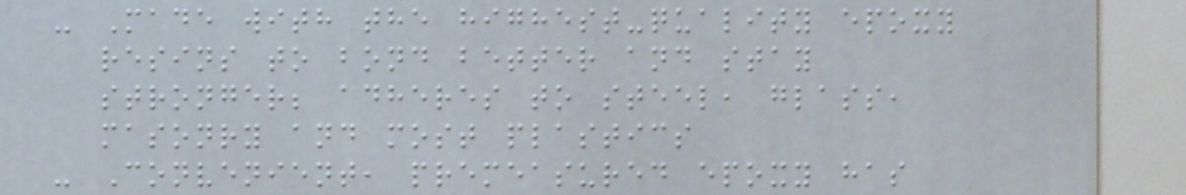- Made with the highest-quality epoxy
resins to bond better and stay
stronger; adheres to steel, glass,
masonry and most plastics
- Convenient, premeasured epoxy has
